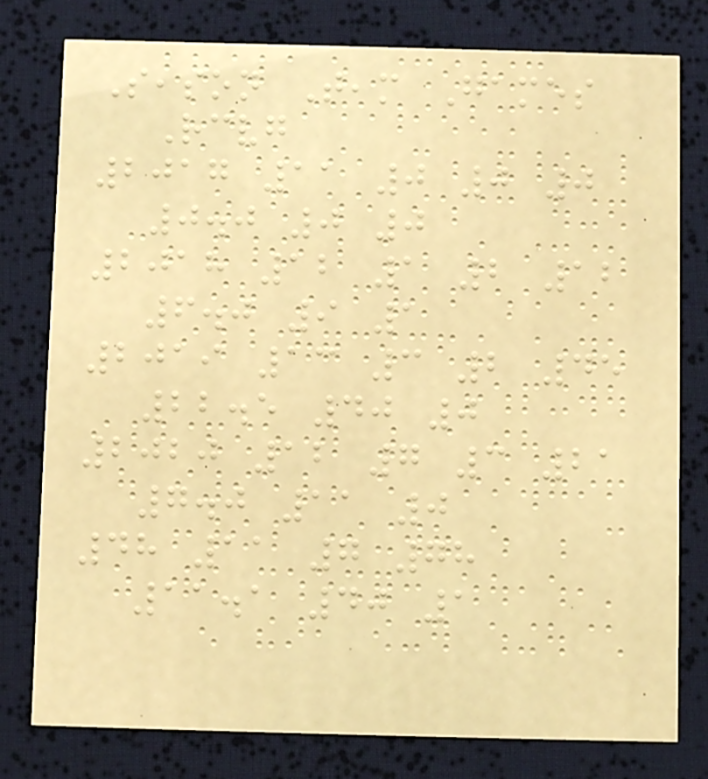Season Team Games
Receiving
2017 11 0 0 0
0.0 0 0
2018 12 1 2 12
6.0 9 1
2019 13 3 2 45
22.5 40 0
2020 12 7 3 21
7.0 11 0
48 11 7 78
11.1 40 1
